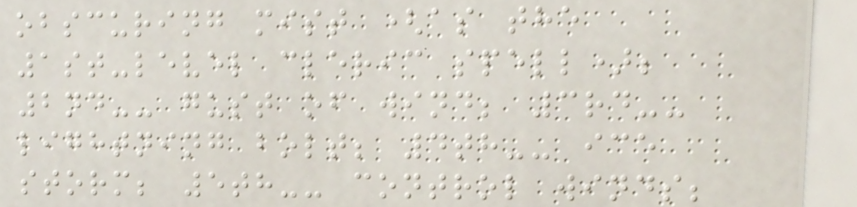obscuring mist (as the
1st-level cleric spell);
2nd-- gust of wind; 3rd--
lightning bolt; 4th-- ice
storm; 5th-- control winds;
